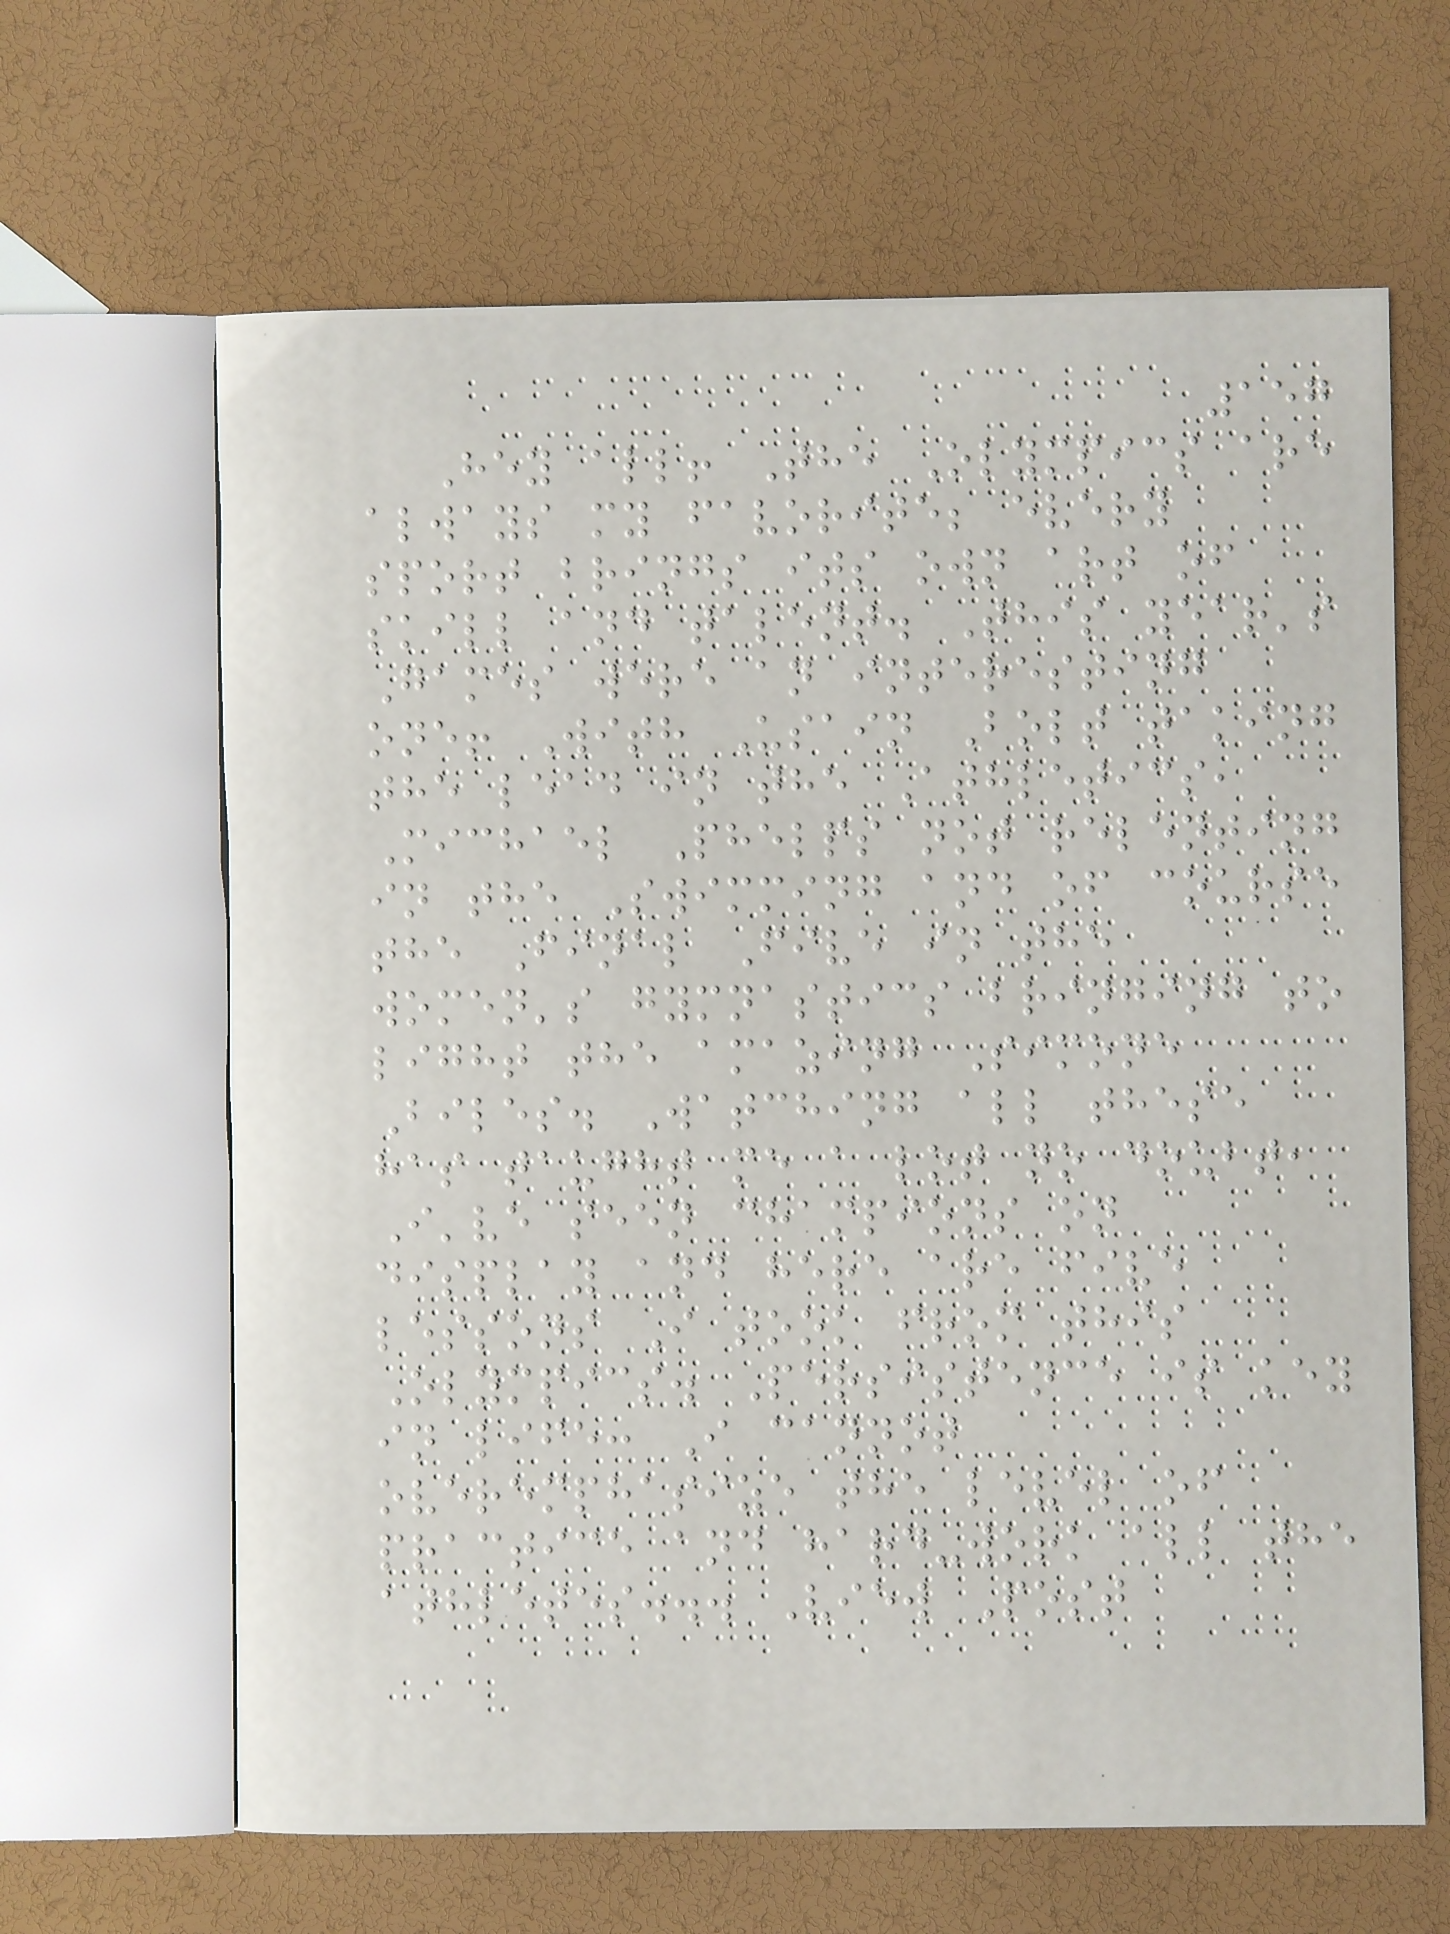157
Hey all! The Olympics are
always my favorite; every
sport brings its own art of
skill and talent. This year's
Games were an interesting
one! With Usain Bolt taking
the lead in the Athletics,
Michael Phelps not relenting
in the Swimming and of course
the Final Five in the
women's gymnastics bringing to
light the amazing Simone
Biles. Watching all these
has taught me a lot no doubt,
I've seen champions on
display and here are five
lessons I took from this
Olympics. Persistence is key
in life: I cannot
overemphasize the level of
practice and hard-work all the
athletes... View Post
